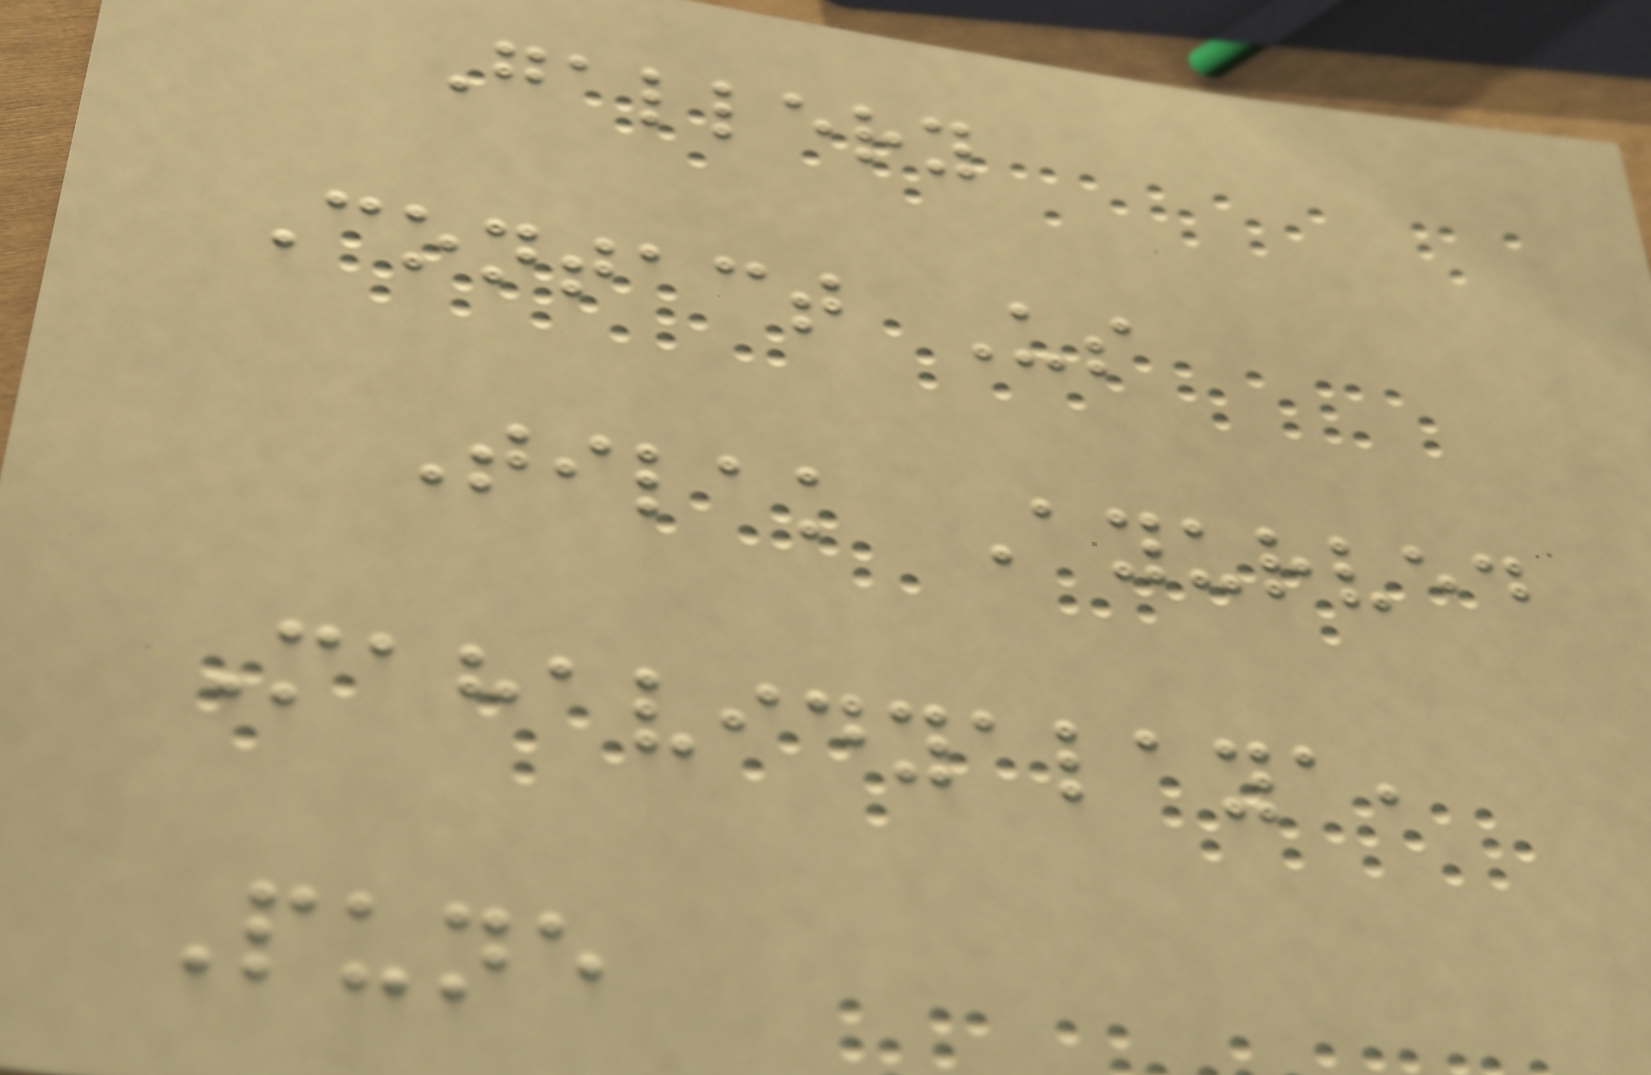Gallery
Contact Us
Tilak Ayurved
Mahavidyalaya,
Pune
